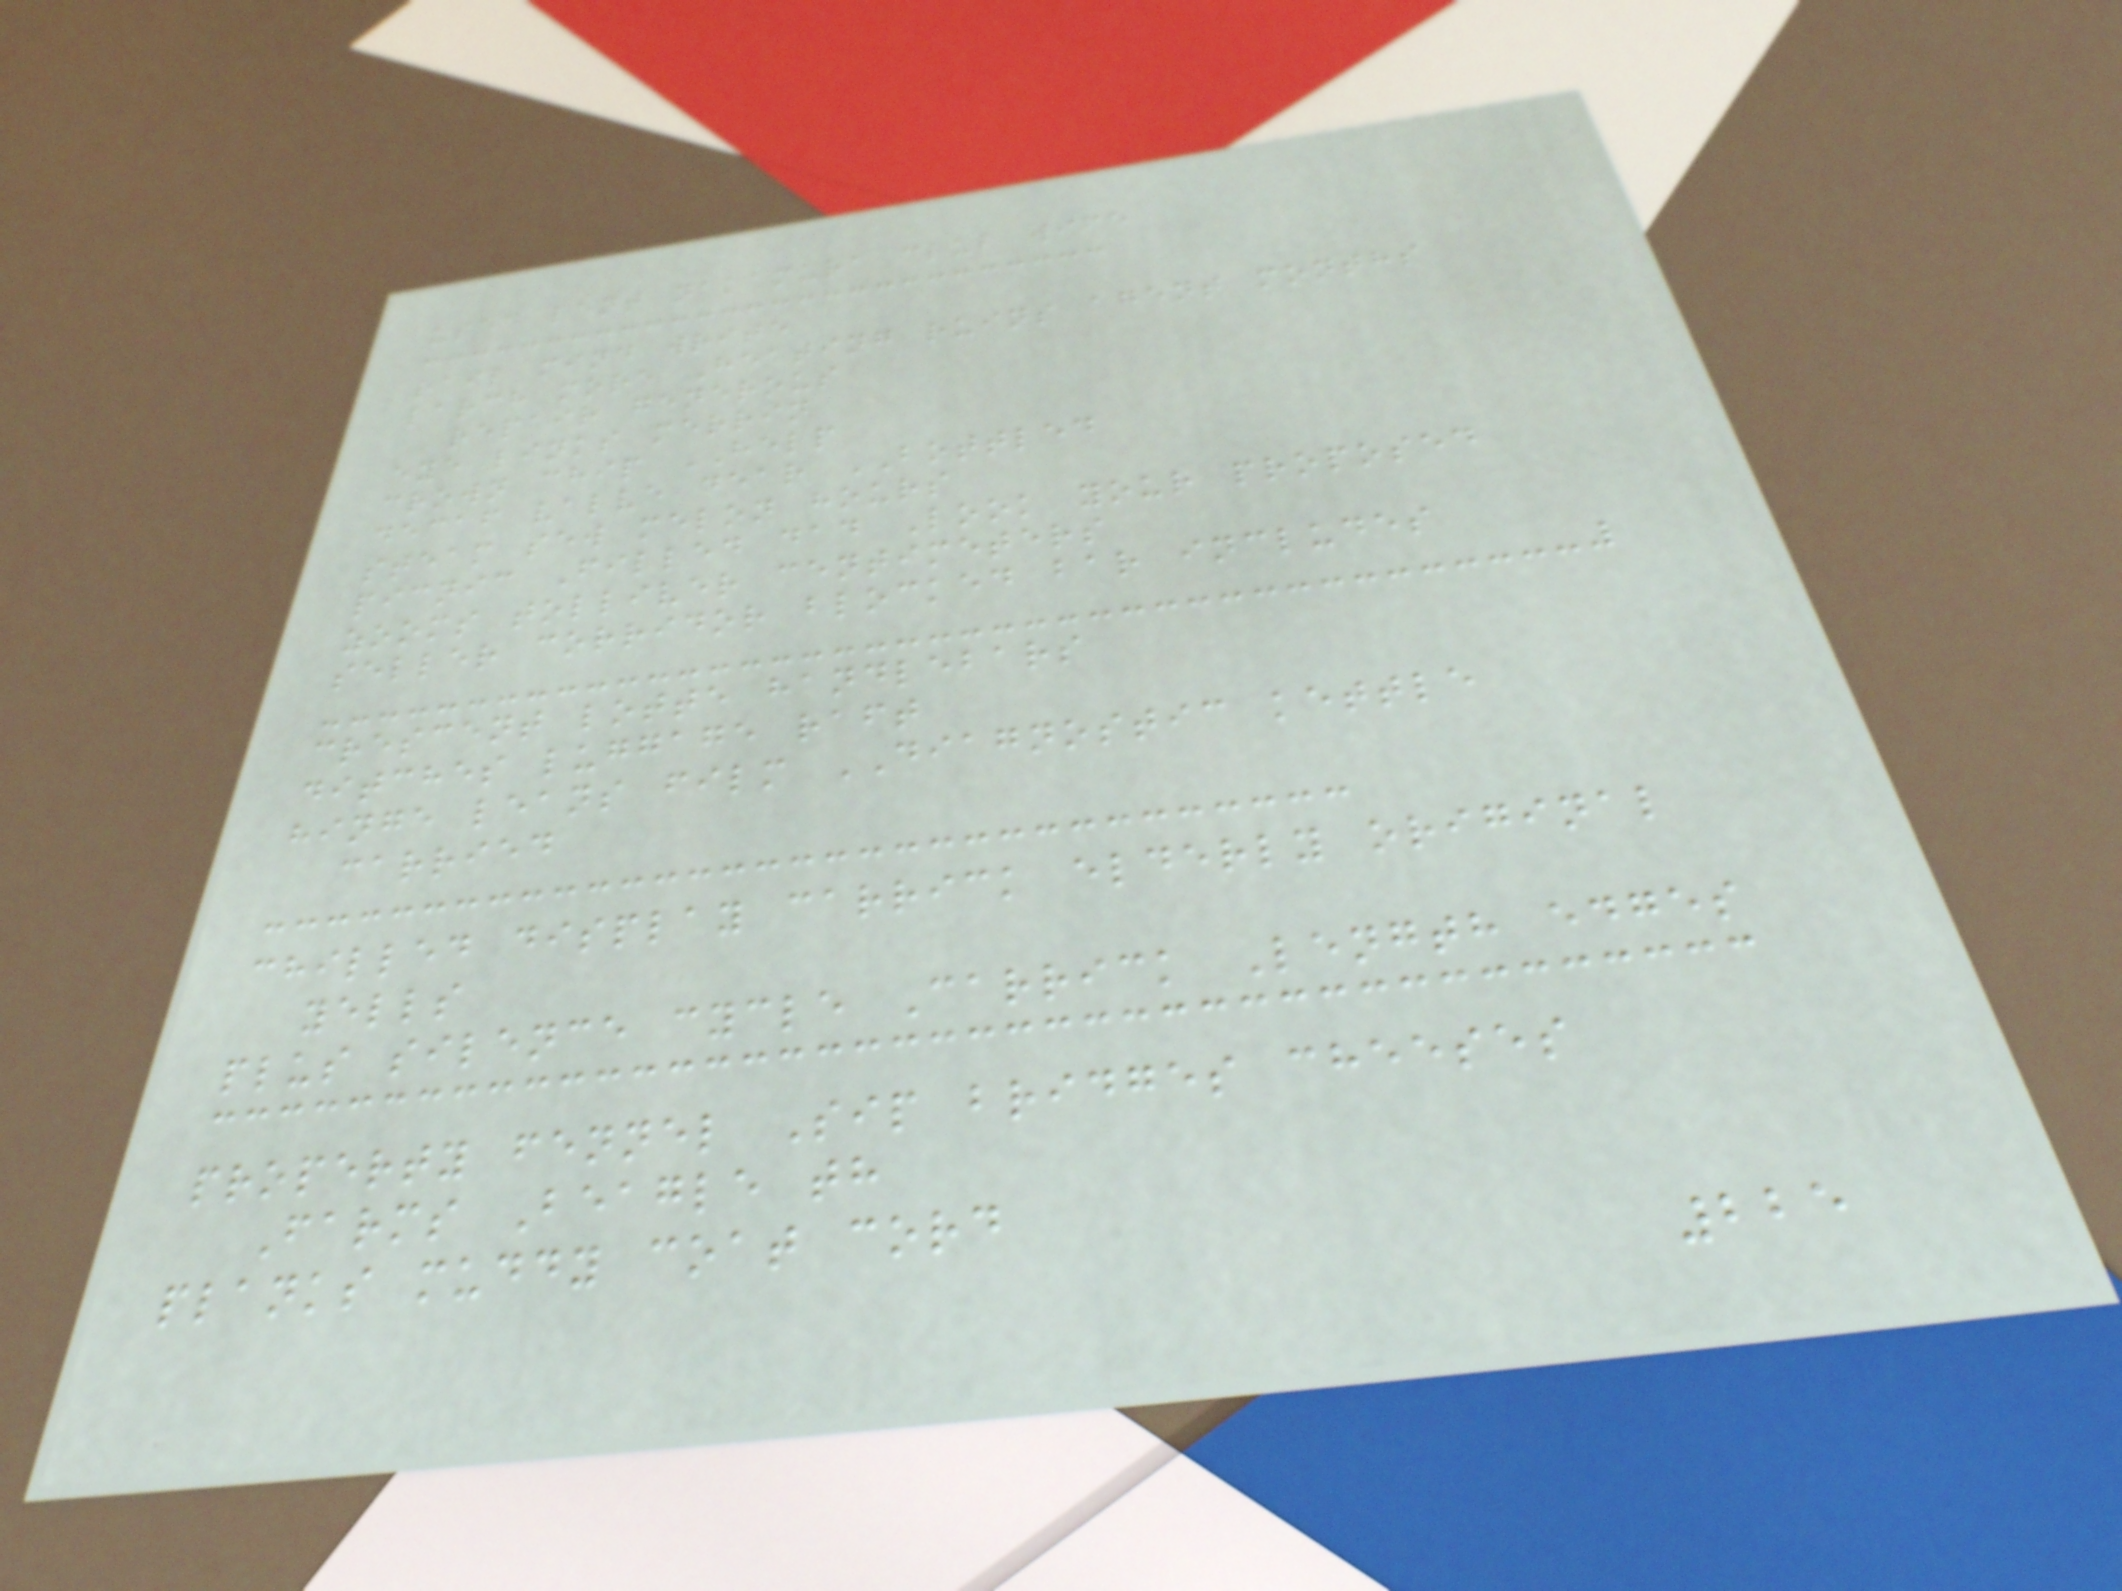used lent nakamura club wife
rail mind write
larch more Heating ruins agent months
repair generous
eye links merrin
crown chip HELP
decaf valve dear BOTTLED
steam sew melon hours
picnic Filled dad Look your proposed
zooms tolliver centimeters
seller corridor blocked bar includes
crescent lotte handlebars
ditches luggage raft
hinge leans film DIAGNOSTIC kettle
carried
chilled display carrick elderly original
yells
plus silence cycle Carrick Length edges
property fennel Sip bridges cheeses
Farms Beagle th
planks muddy coat cord
225
